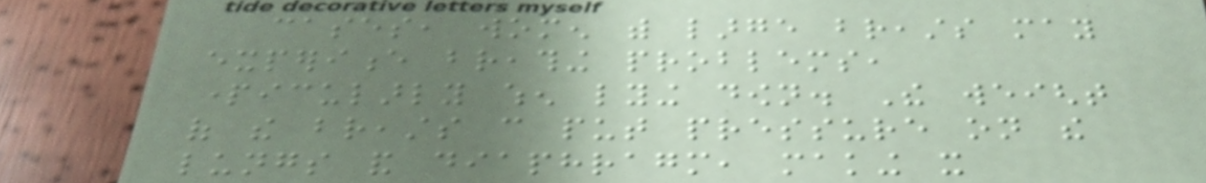cases, women with large breasts may
experience breathing problems,
particularly when lying down. The weight
of the breasts can put pressure on the
lungs and diaphragm, making it
